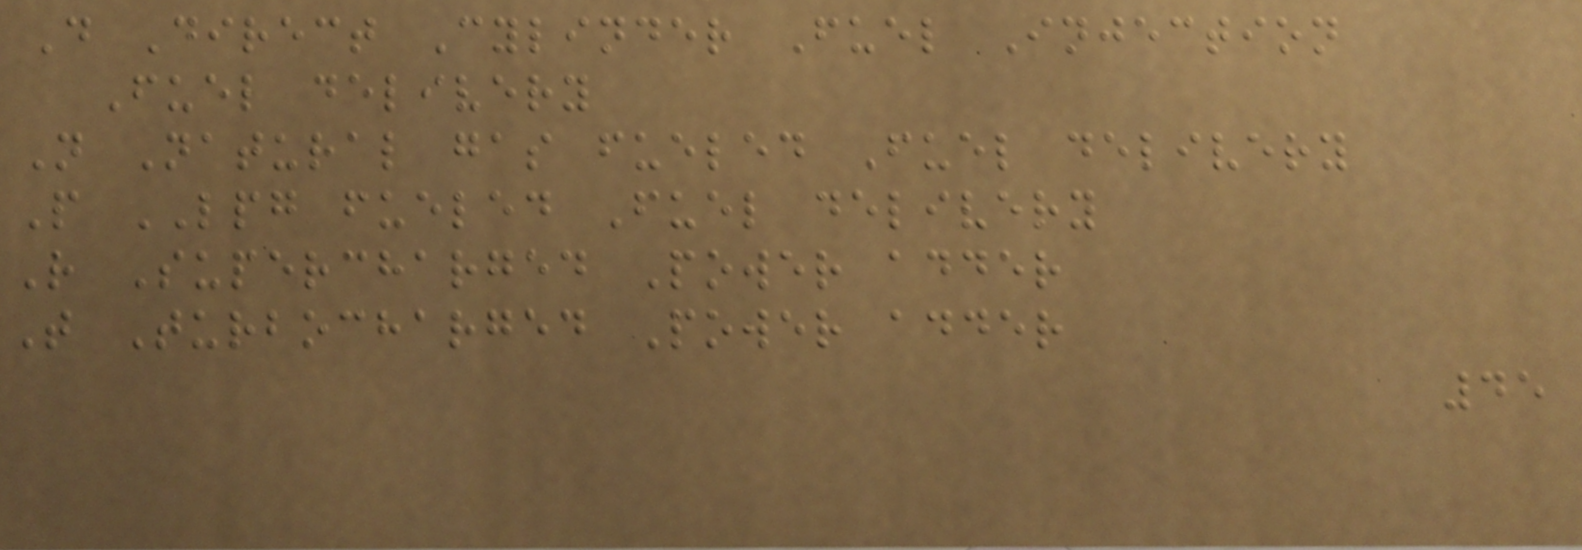D Direct Cylinder Fuel Injection
Fuel delivery
N Natural gas fueled Fuel delivery
P LPG fueled Fuel delivery
R Supercharged Power adder
T Turbocharged Power adder
45
